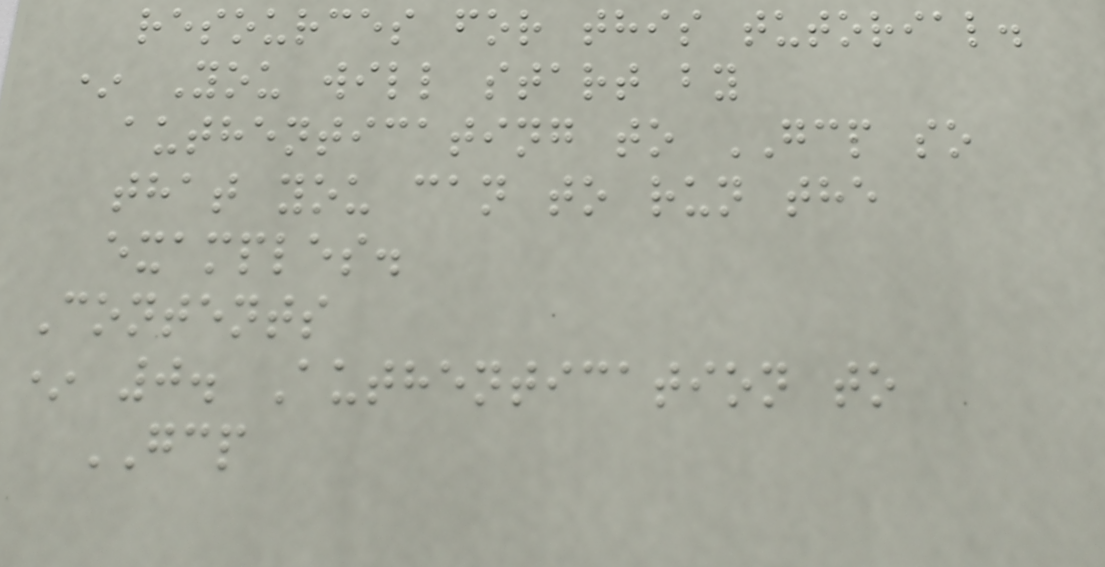resources for this tutorial.
* You will start by
authenticating to GCP so
that you can to run the
examples.
Contents
* 0. Authentication to
GCP
